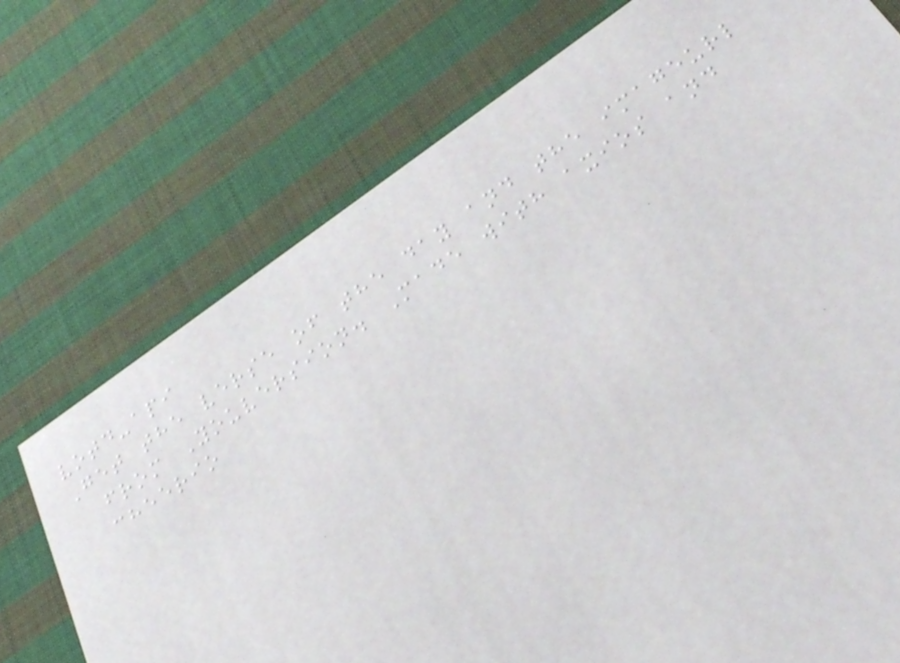votd-api
Get the verse of the day and the imageurl
from Youversion. Made with axios and
cheerio
